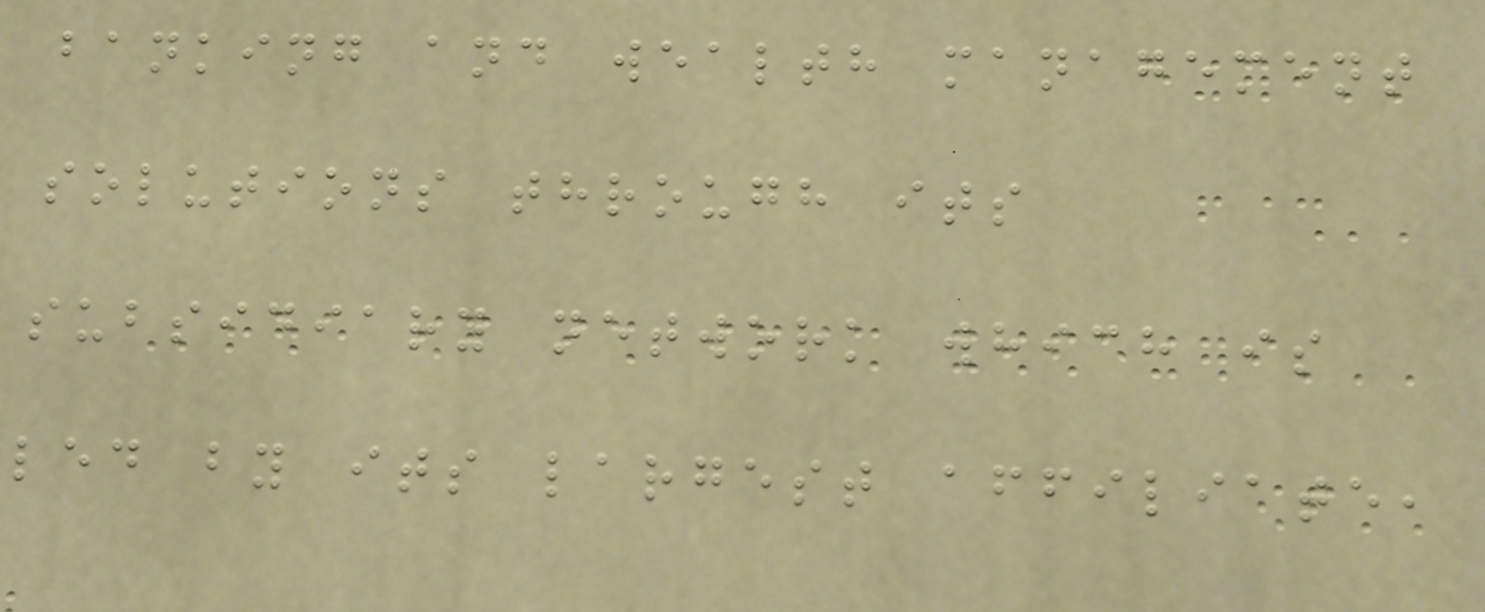banking and wealth management
solutions through its
subsidiary network which is
led by its largest affiliate,
